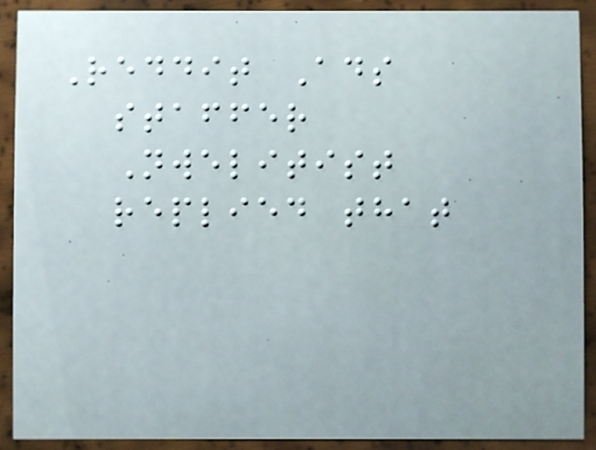Reddit Ads
staffer
Nwelitist
replied that
